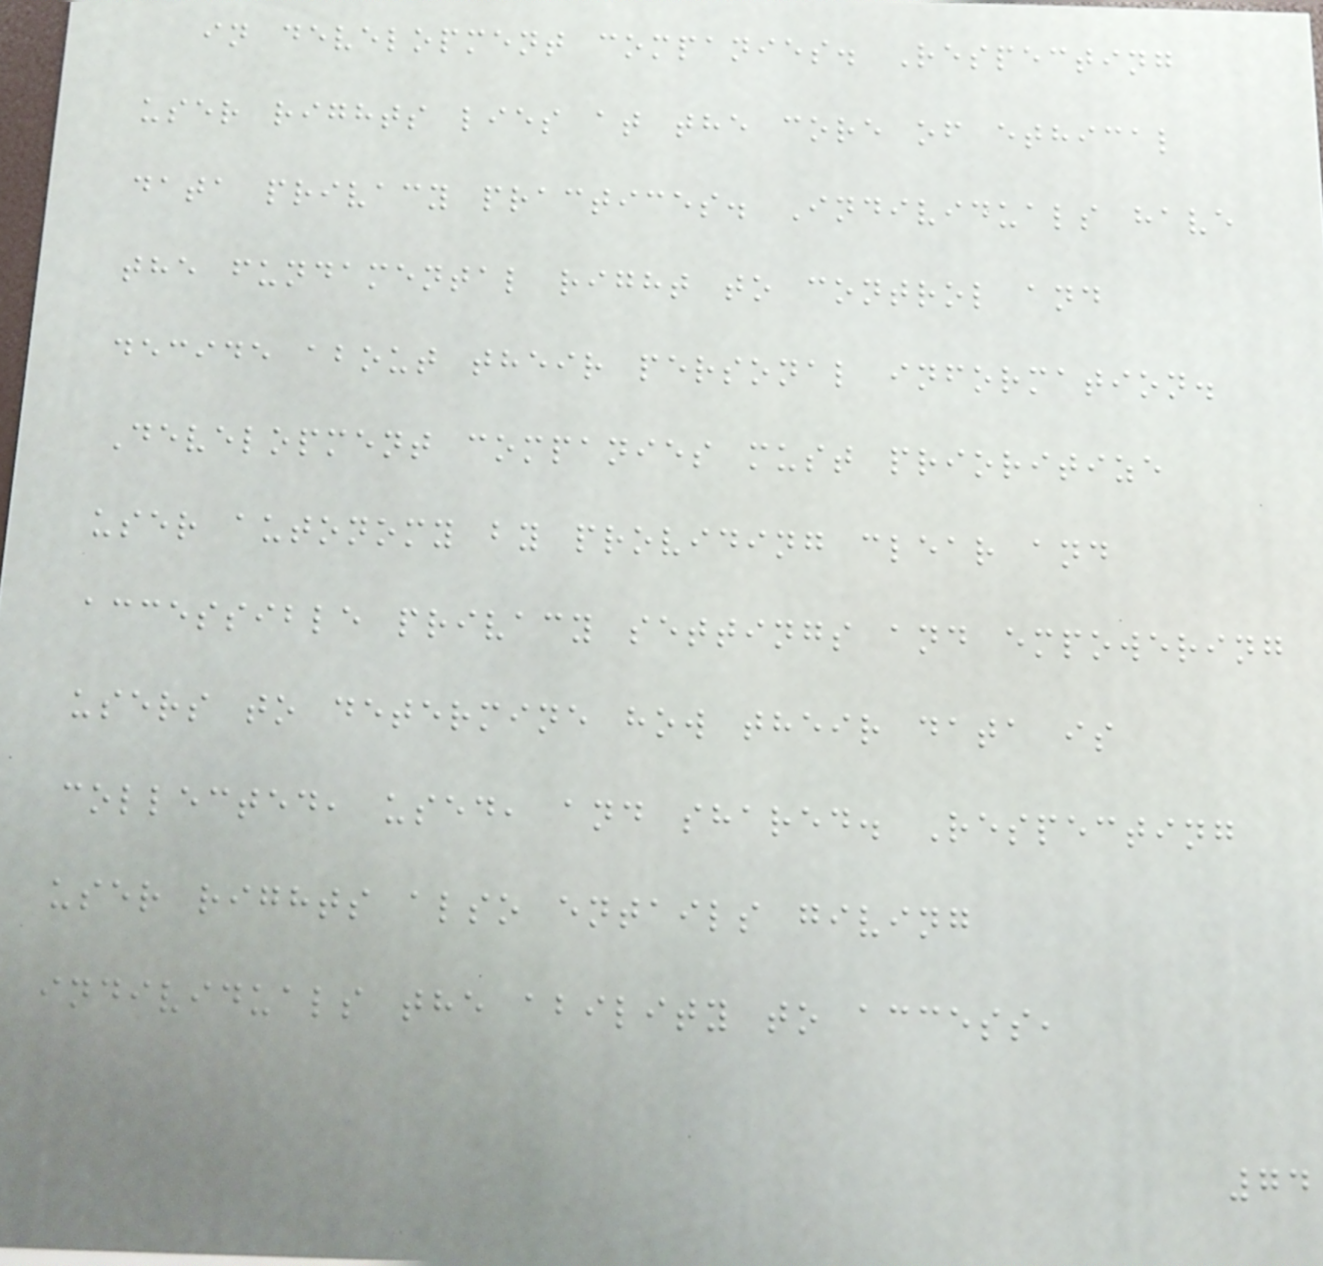in development companies. Respecting
user rights lies at the core of ethical
data privacy practices. Individuals have
the fundamental right to control and
decide about their personal information.
Development companies must prioritize
user autonomy by providing clear and
accessible privacy settings and empowering
users to determine how their data is
collected, used, and shared. Respecting
user rights also entails giving
individuals the ability to access,
74
